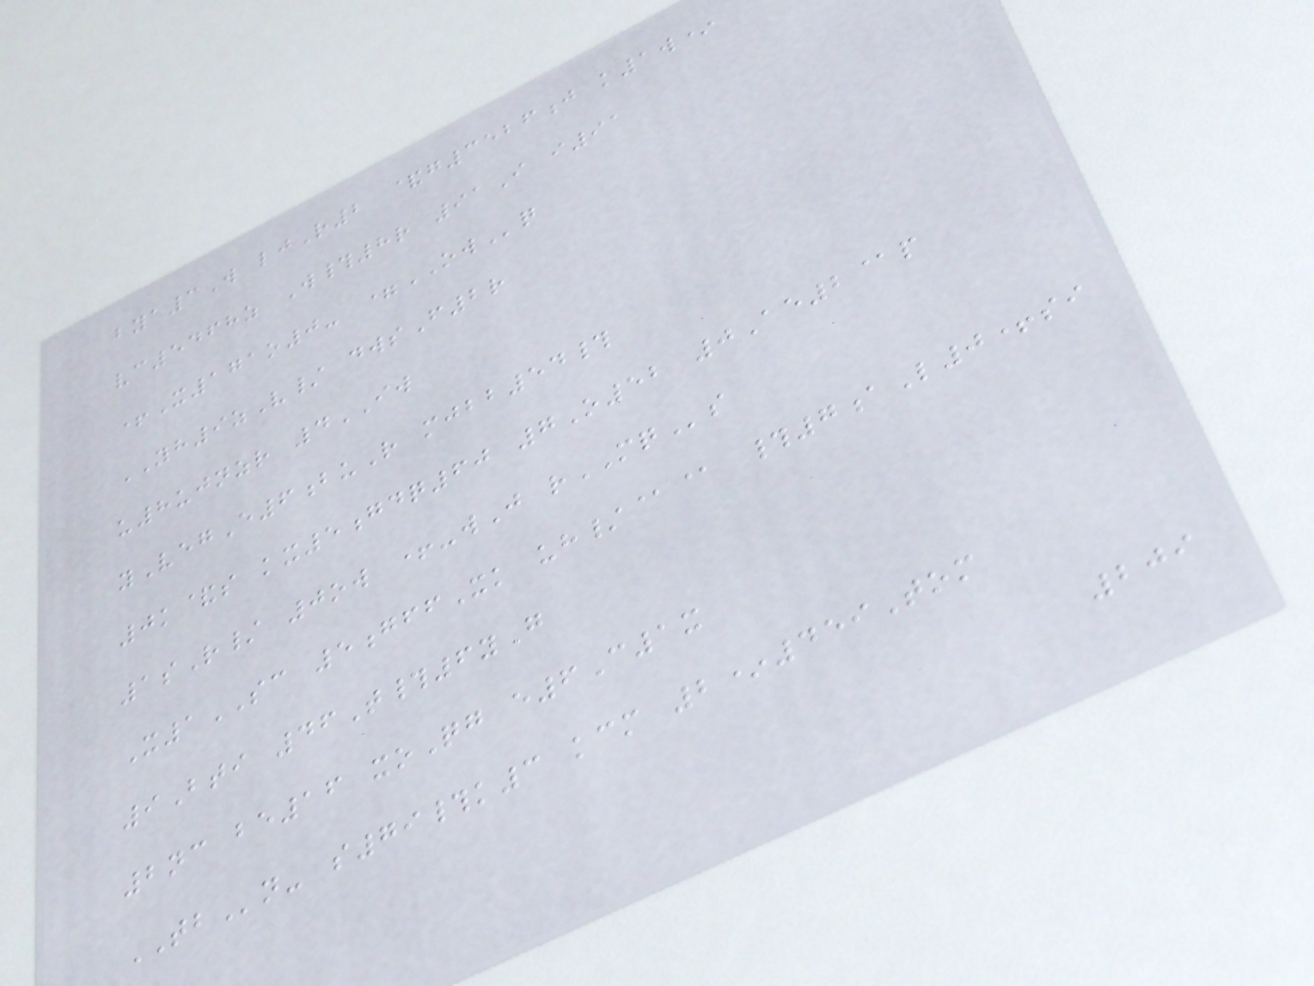bya3W ljR2 &g3526j k1w*
vc5468z W#8r 91I i91
+X171o0- =OWq
YH9zV/ dwsF2r
u8ujnzr 4IW
yVegE6buR mjbb54#
0k&s kx5gdq60 7O52 0Ae2@p
1sR/ 0ow +-wJ rMQs
X1SC 5gffXk uh/@@ #7aL0+si
9Bti 46T#6yG
2nc be16 xoQg e6C1x
TBn- s79#k3 kcm 2*459Tom
209
